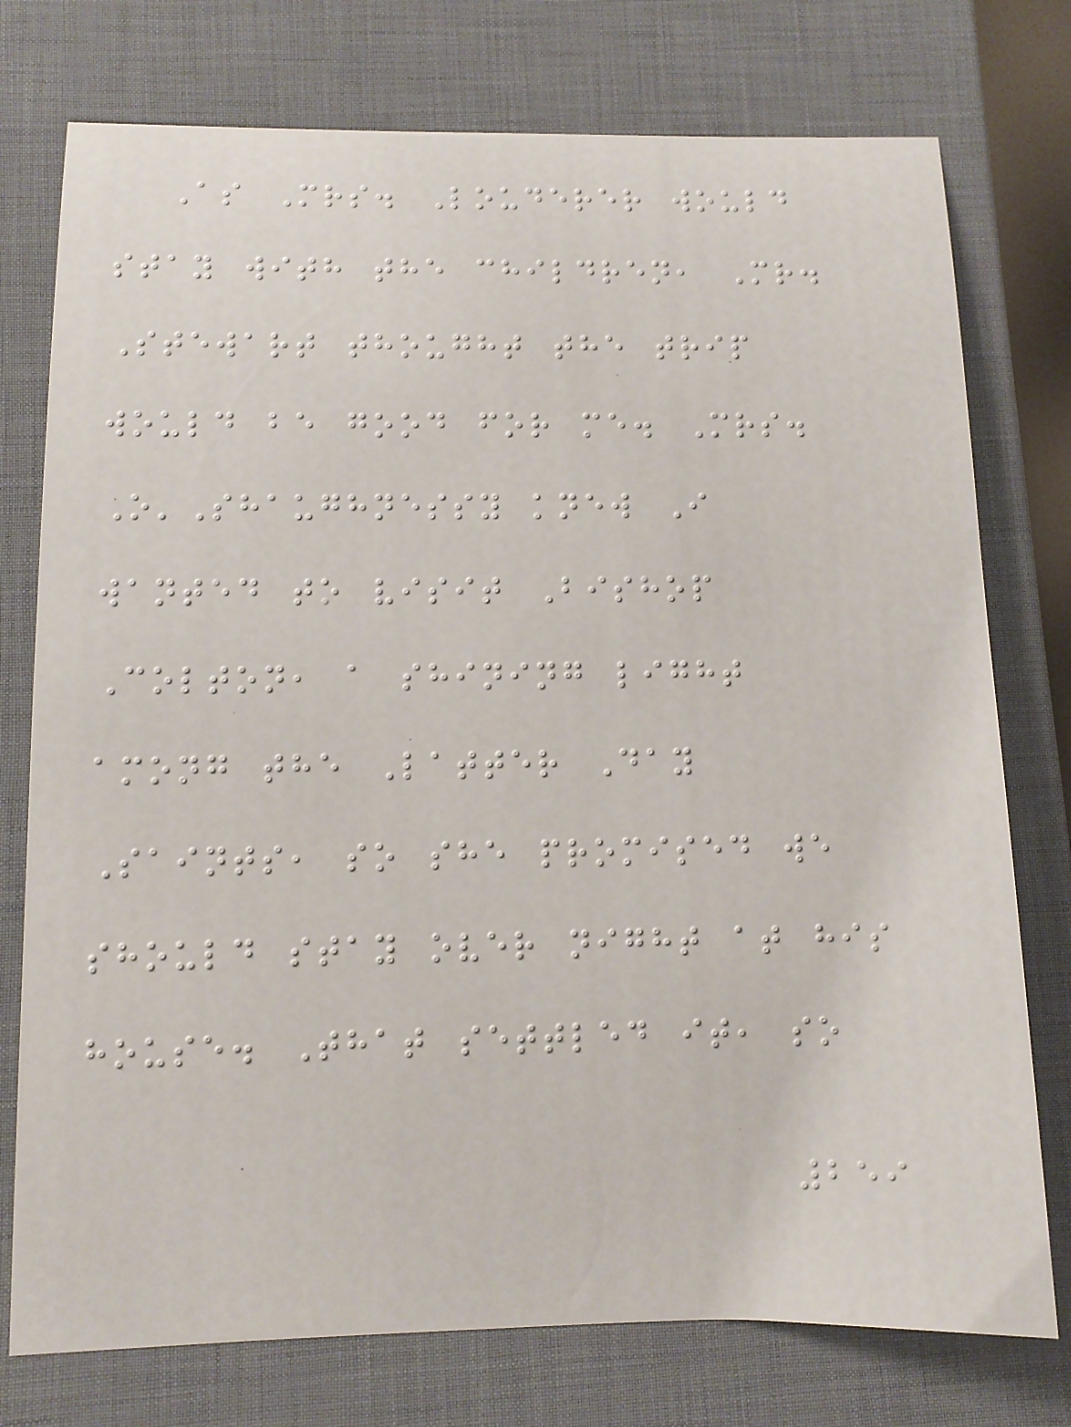As Mrs. Louderer would
stay with the children, Mr.
Stewart thought the trip
would be good for me. Mrs.
O'Shaughnessy knew I
wanted to visit Bishop
Colton, a shining light
among the Latter Day
Saints, so she promised we
should stay over night at his
house. That settled it, so
259
